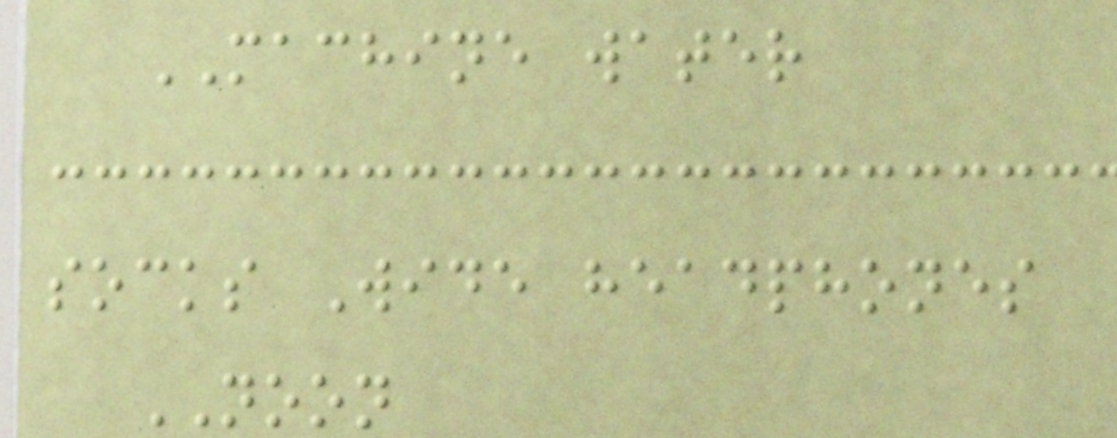MACHINE water
socks Wide headphones
NOON
